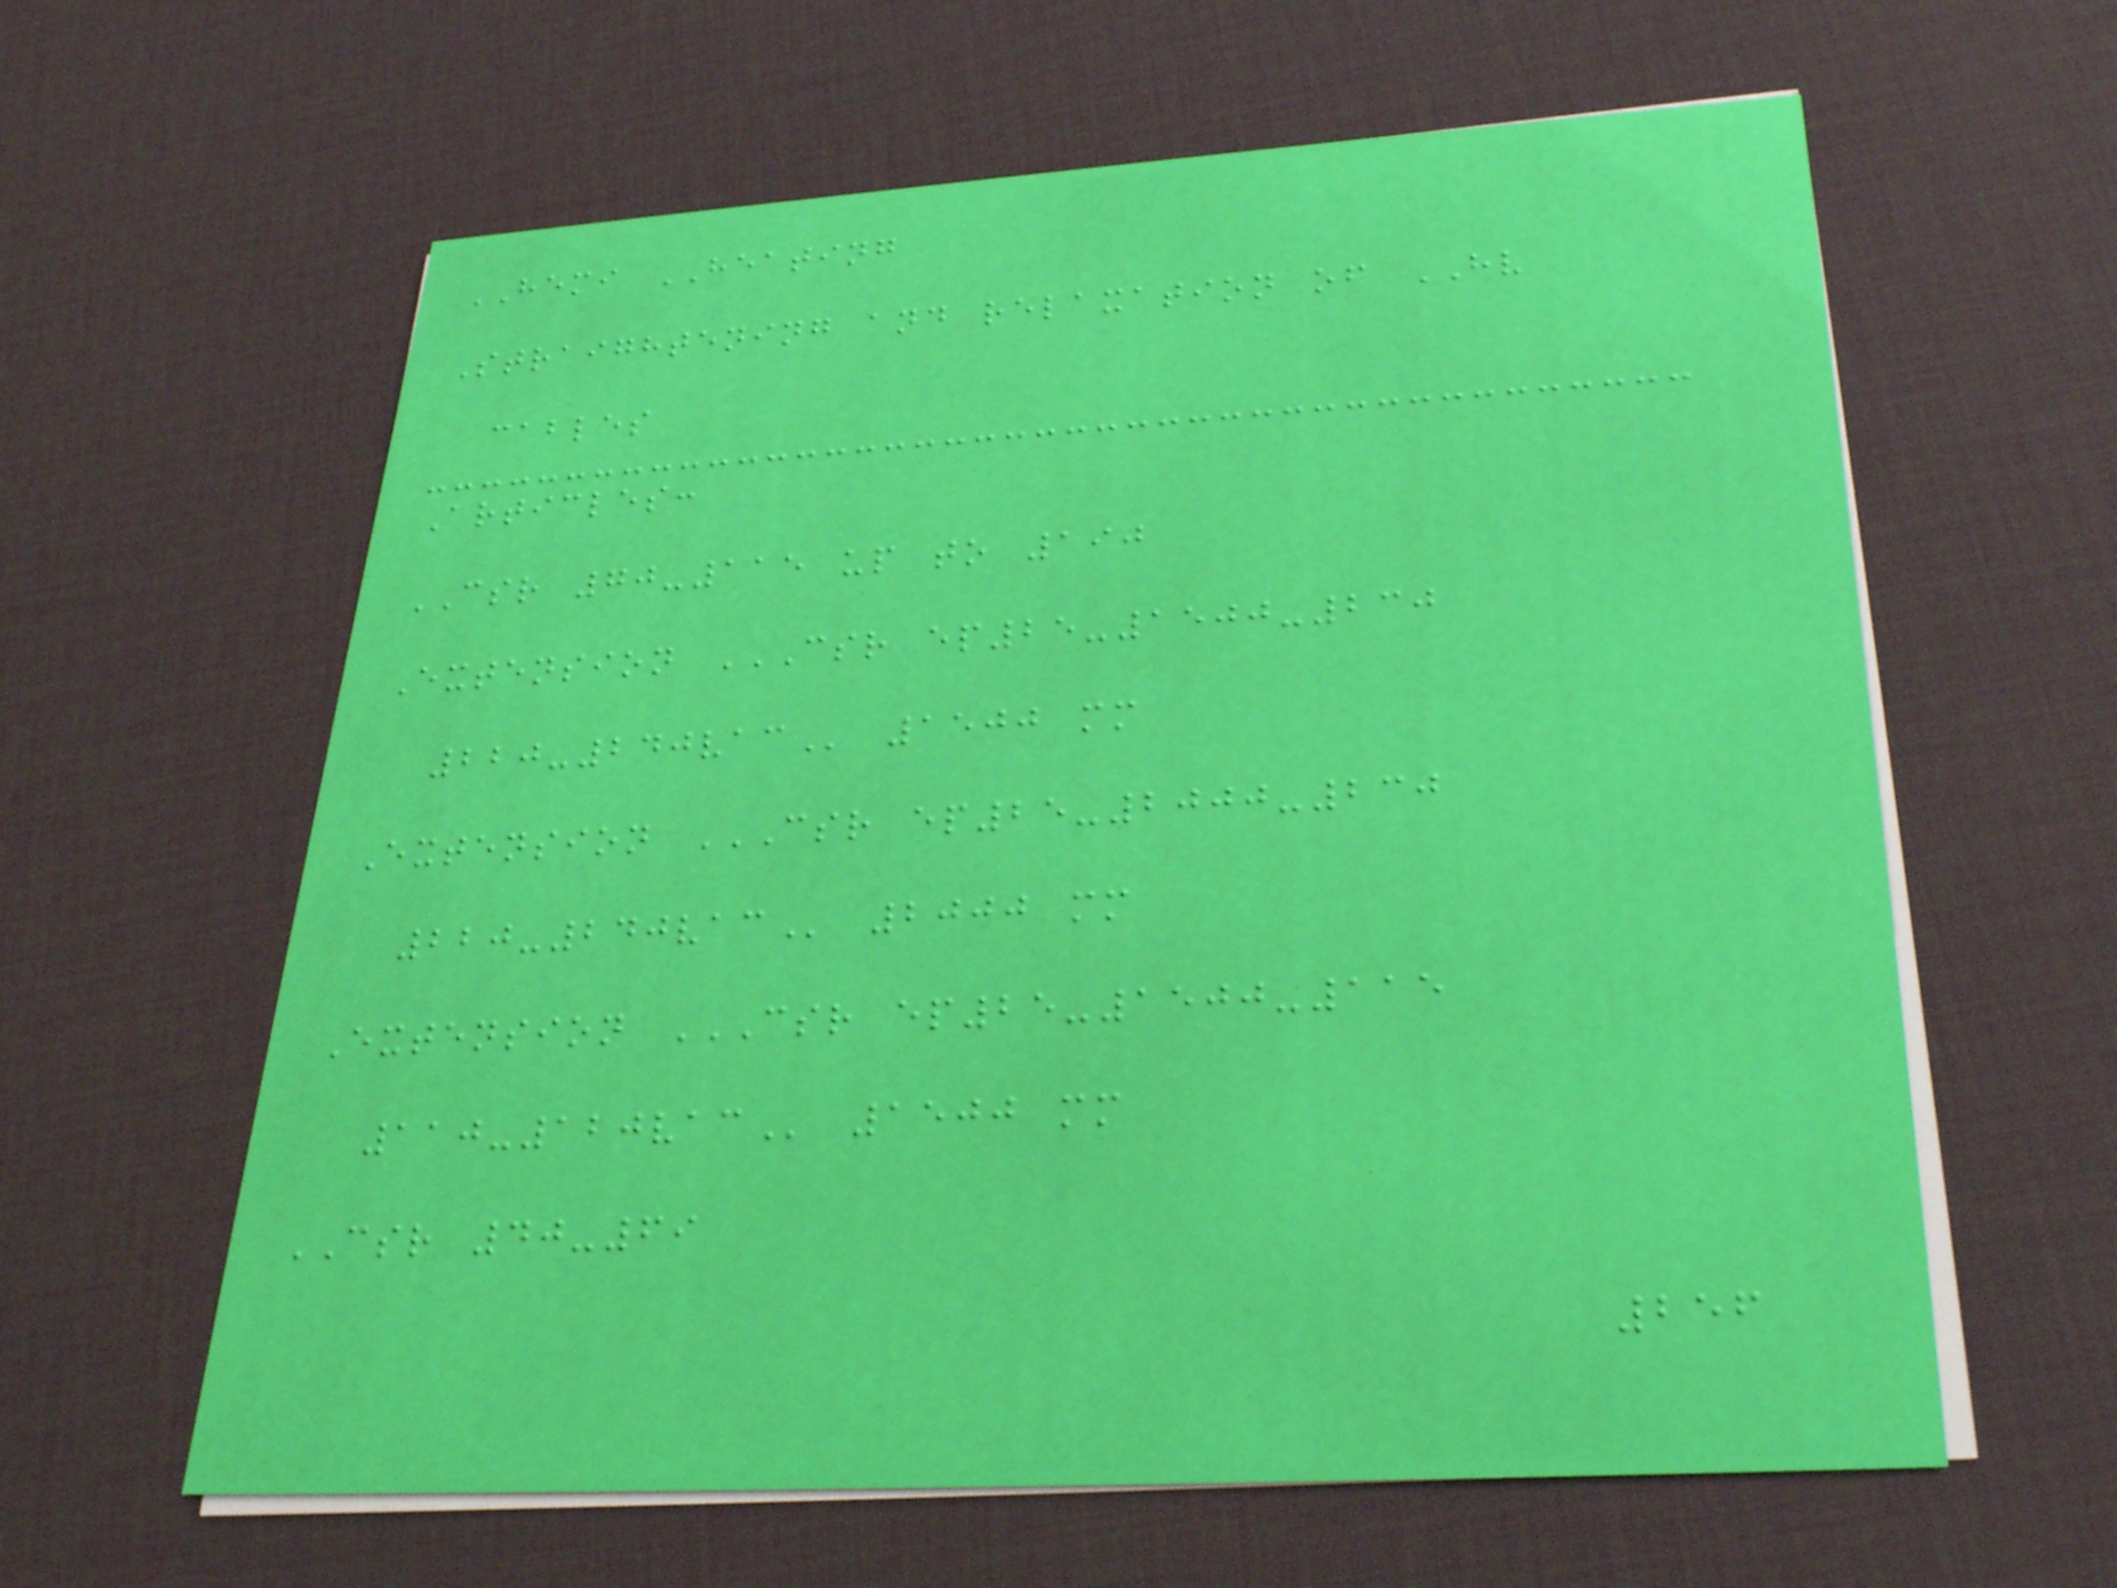HEMI HEATING
Straightening and relaxation of HV
cables
Articles:
CSR 70-115 up to 190
Extension CSR EP25-1500-230
220-240VAC 1500 mm
Extension CSR EP25-2000-230
220-240VAC 2000 mm
Extension CSR EP25-1500-115
110-120VAC 1500 mm
CSR 40-69
256
